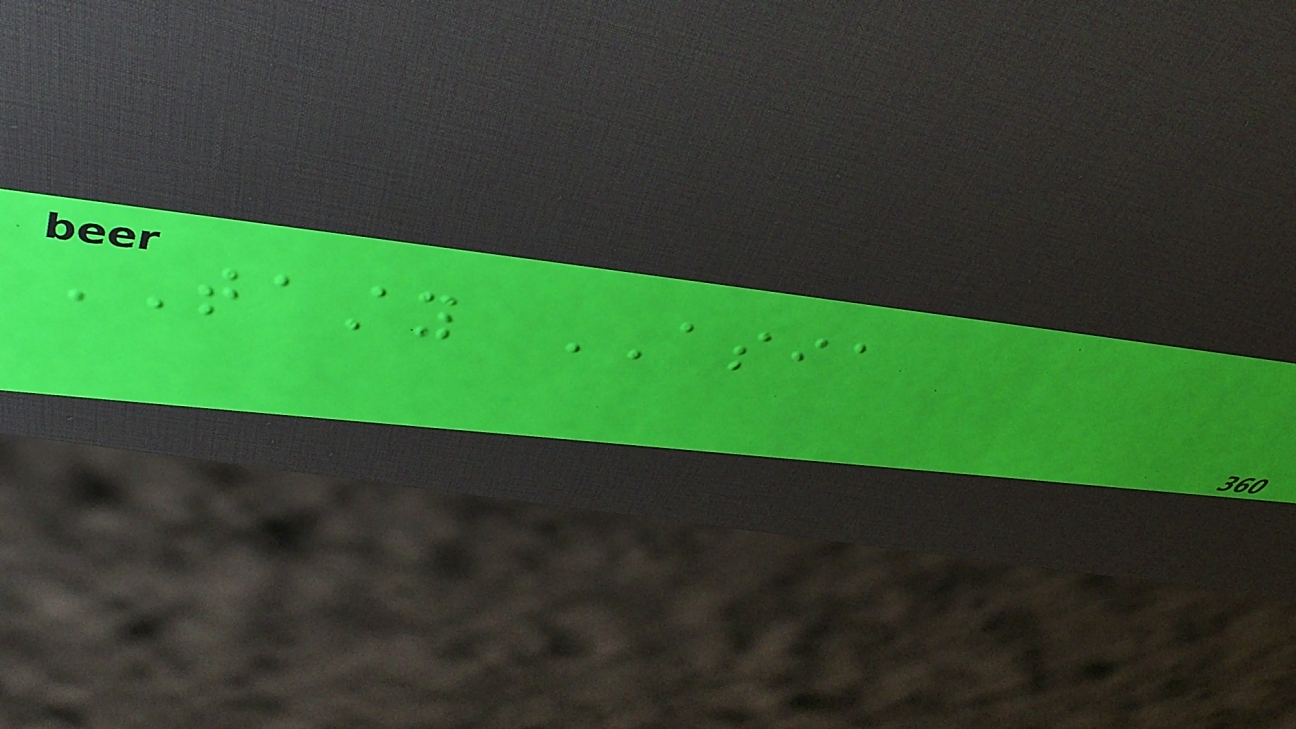TASTY ASIA
